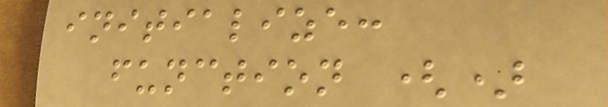initialize:
function ()
